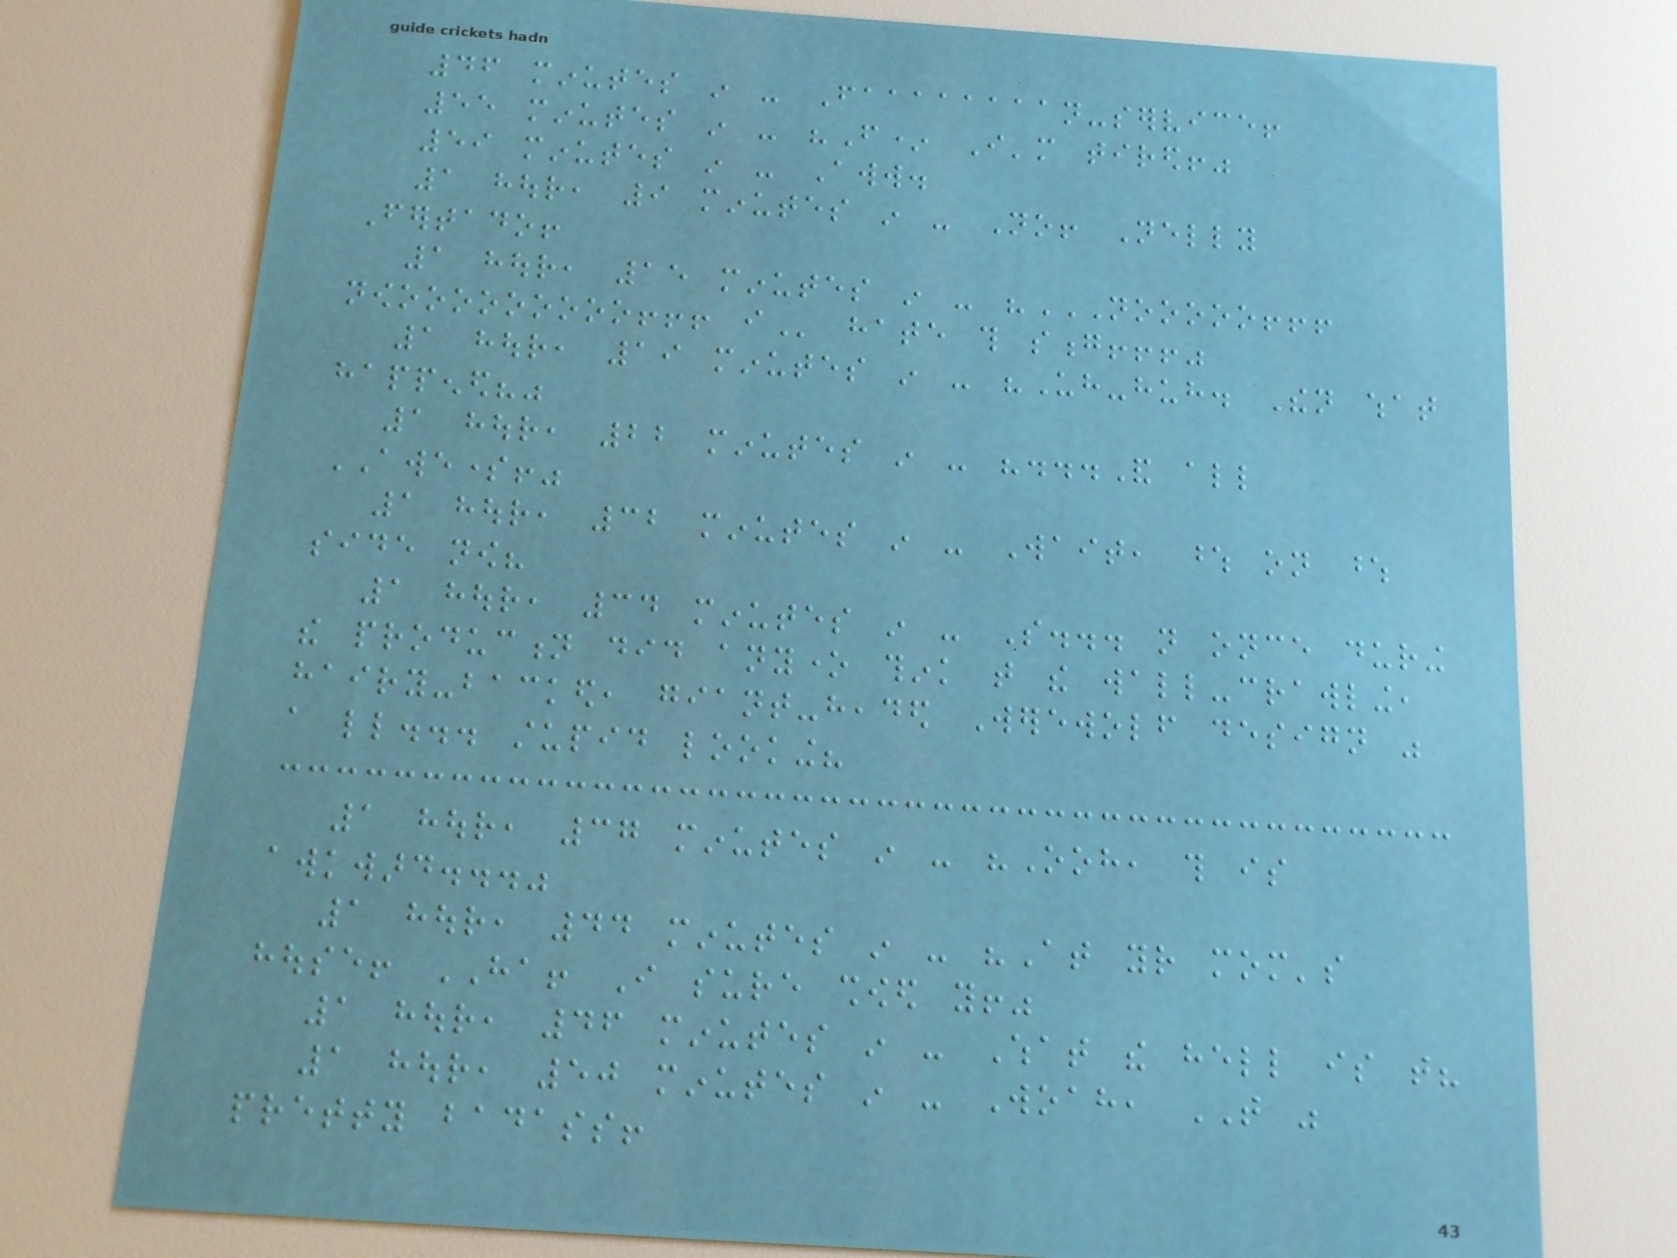46 minutes in - Faaaaaaaan-service!
55 minutes in - "F* I'm tired!"
59 minutes in - Aww.
1 hour, 9 minutes in - No! Nelly
Fertado!
1 hour, 15 minutes in - "NOOOOO!!!
NOWOOOOOOOOO!!! I hate this song!!!"
1 hour, 19 minutes in - "Uh-huh. Then what
happened?"
1 hour, 22 minutes in - "...And all
AWESOME!"
1 hour, 32 minutes in - Wait, whose on whose
side now?
1 hour, 34 minutes in - So... not once during
the production did anyone think that the wall-crawling,
hairy-backed, giant-headed Werewolf design was
a little... stupid looking?
1 hour, 37 minutes in - "Ooh, this is
awkward..."
1 hour, 44 minutes in - "At your mom's
house! HA! I sure showed you!"
1 hour, 46 minutes in - What the hell is that?
1 hour, 50 minutes in - Woah, THAT was
pretty badass!
